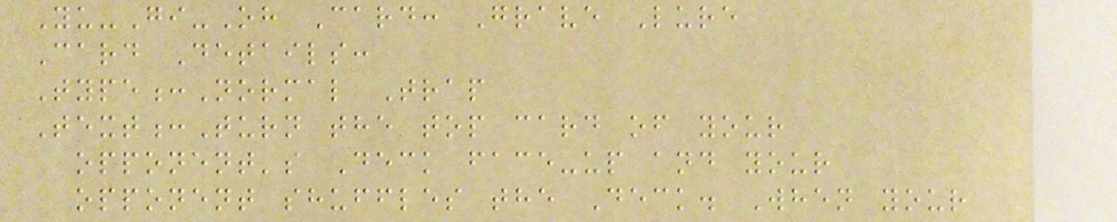Yu-Gi-Oh Card: Grave Lure
Card Details:
Type:Normal Trap
Text:Turn the top card of your
opponent's Deck face-up and your
opponent shuffles the Deck. When your
